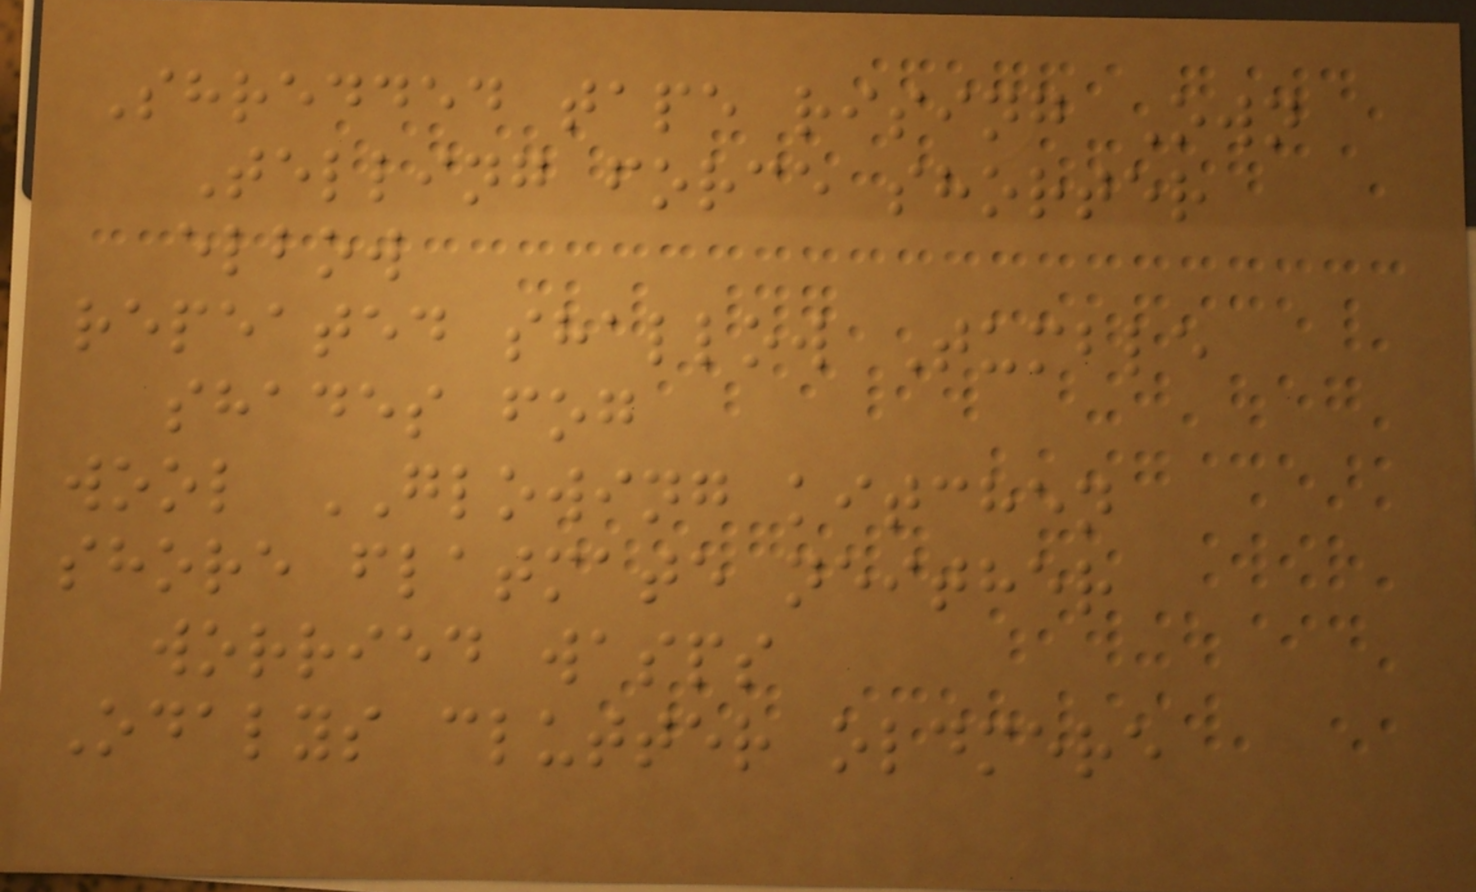Shredded tape rising Own
Telling force shorter
elbow
repeated shallow Tumble
shades fog
wool GLOWING kitchen
shore flatmate neither
worried wasps
Odalys clutter oldmere
